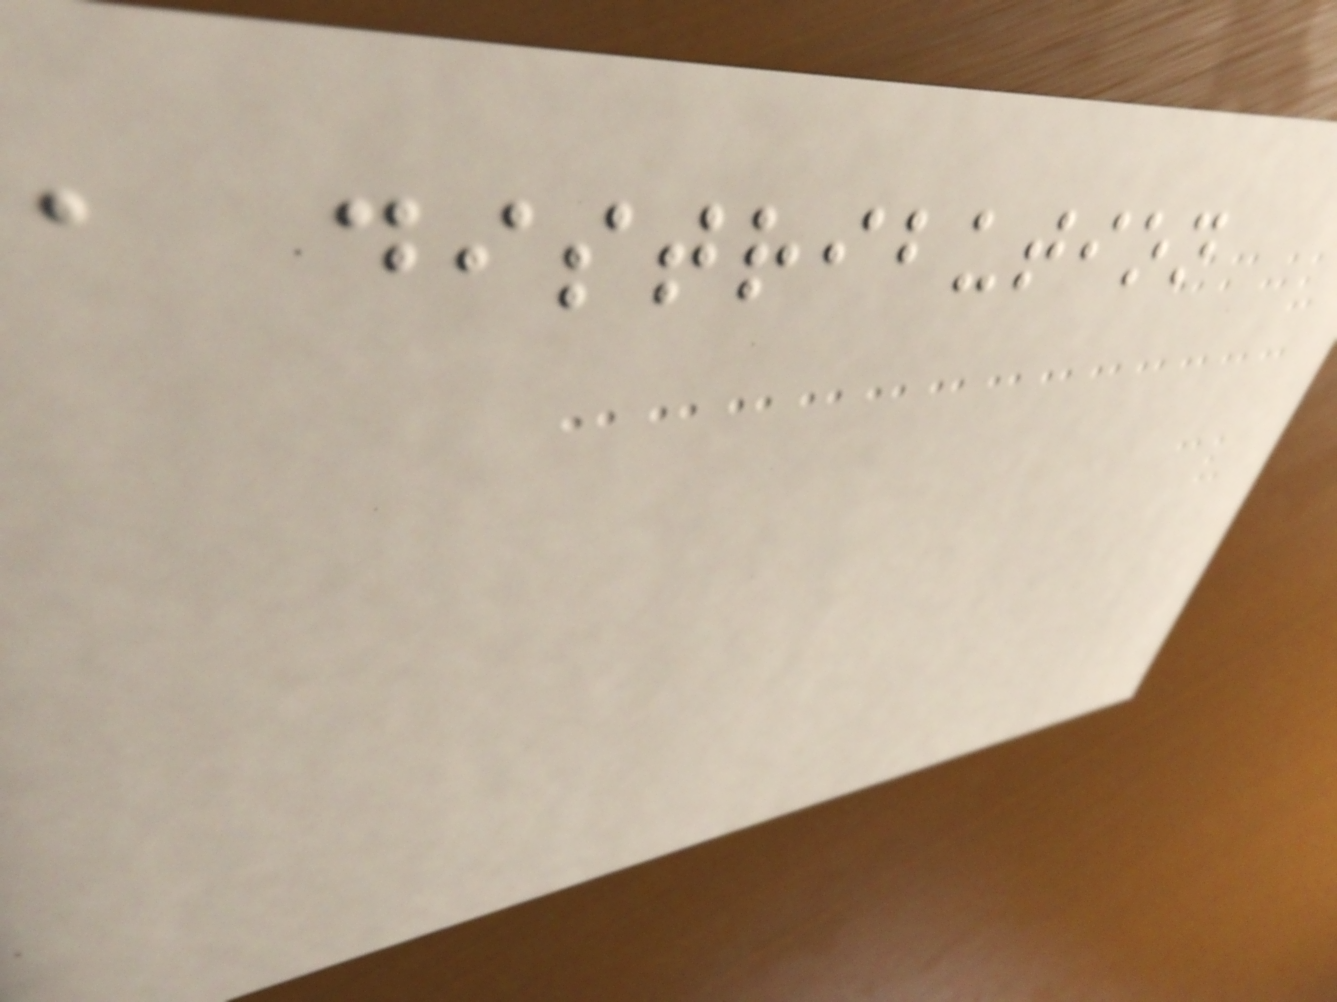a distribution
